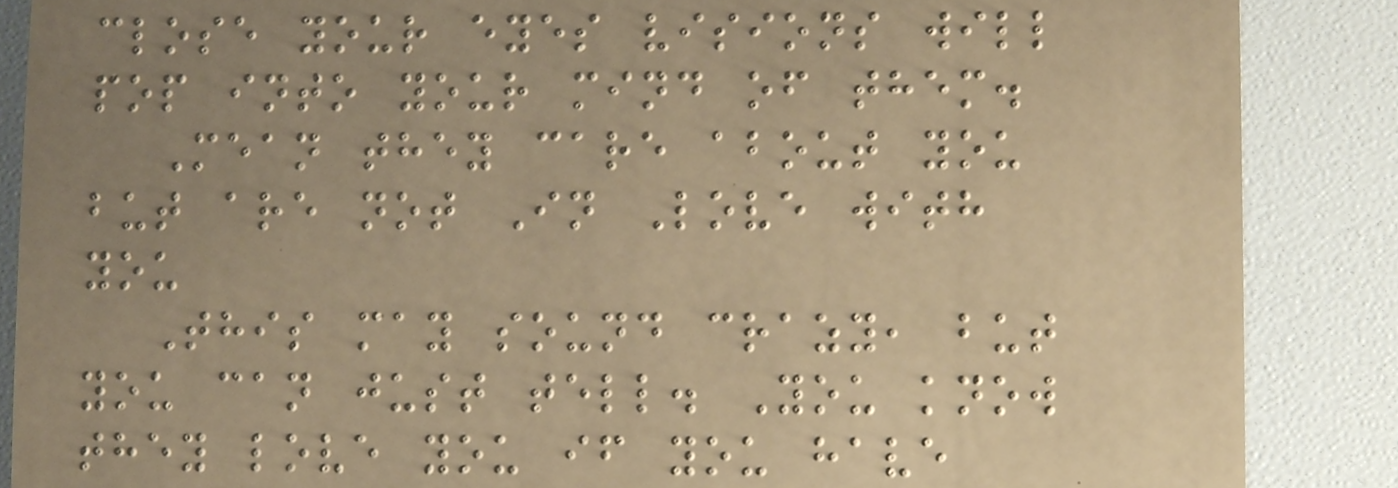close your eyes visions will
pop into your mind of them.
Mean they care about you
but are not In Love with
you
This may sound crazy, but
you can just tell. You know
they love you if you have
